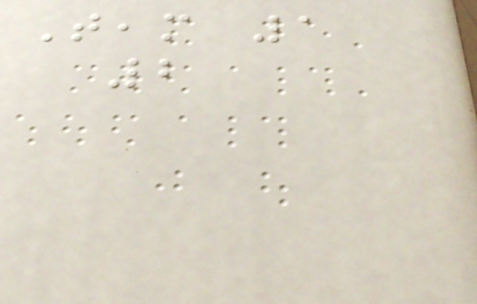Team 1
2
